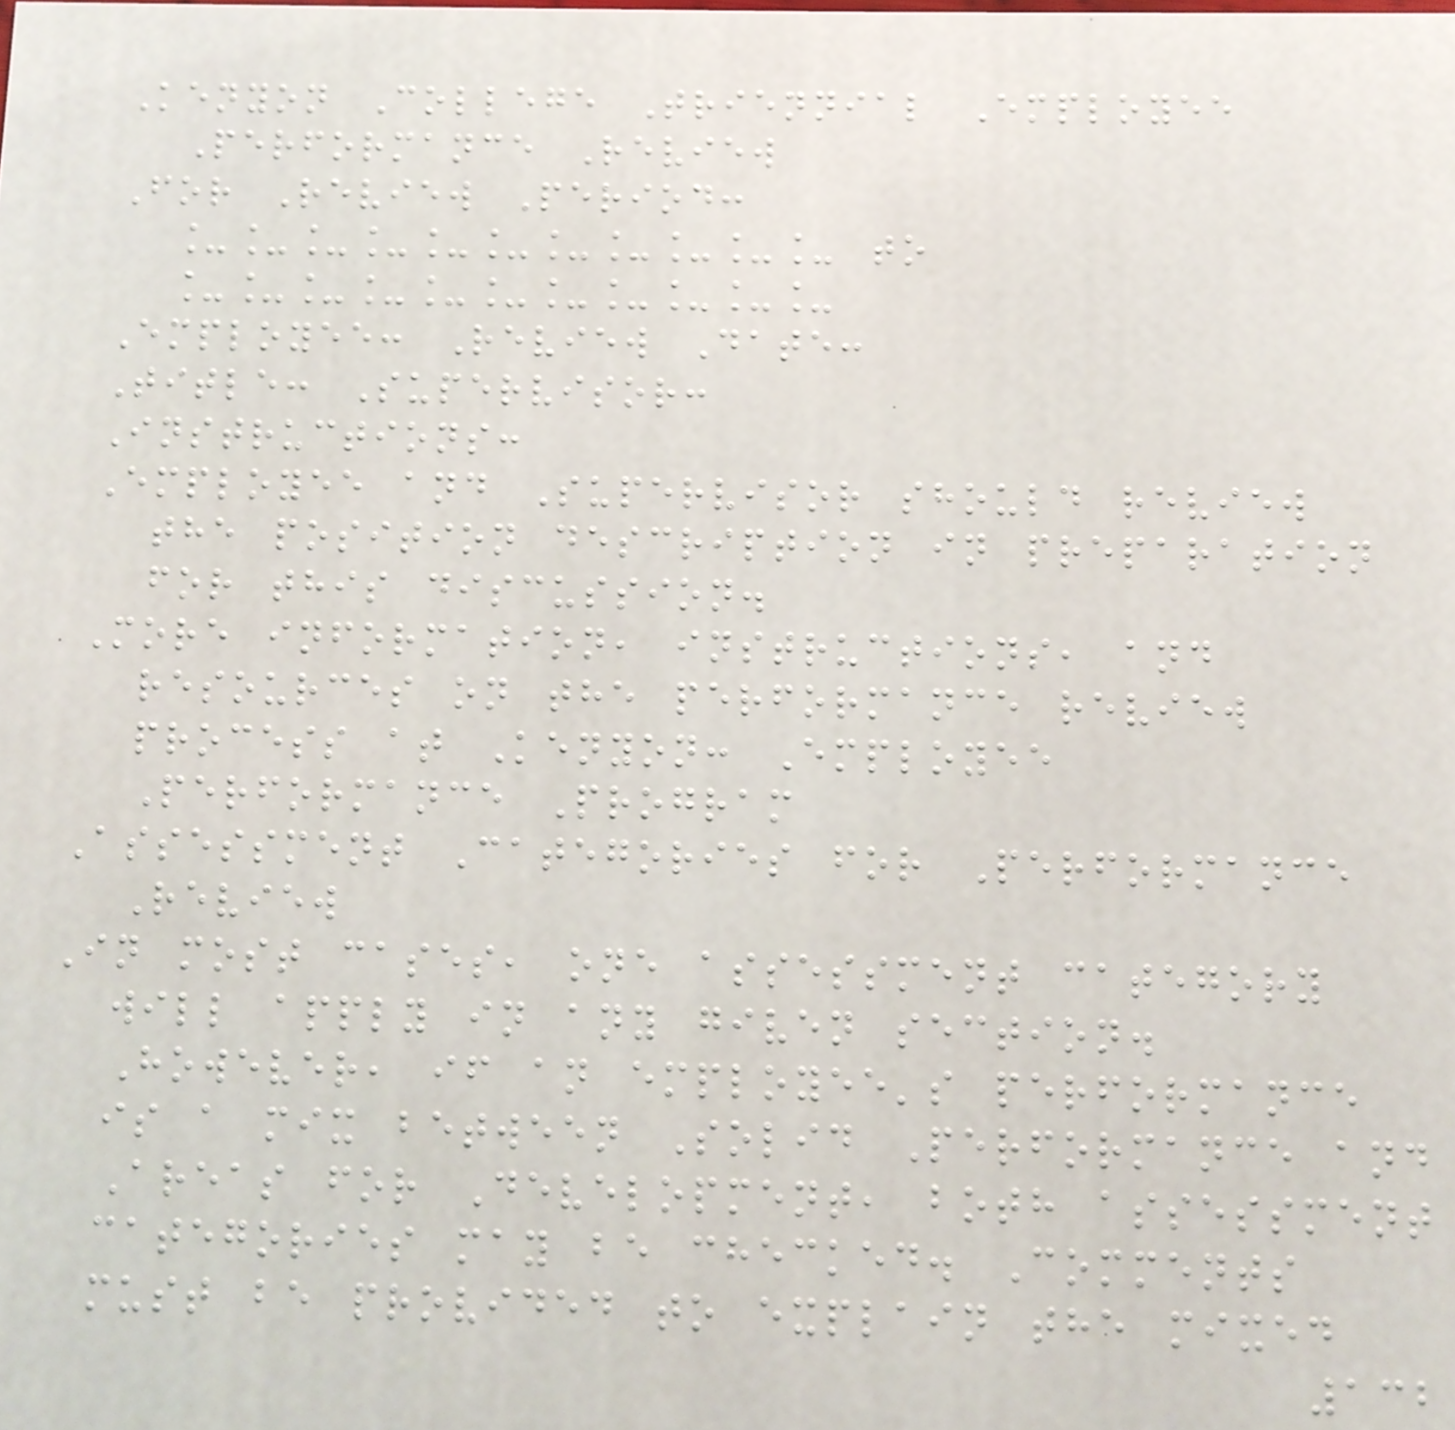Kenyon College Triennial Employee
Performance Review
For Review Period:
___________ to
___________
Employee: Review Date:
Title: Supervisor:
Instructions:
Employee and Supervisor should review
the position description in preparation
for this discussion.
More information, instructions, and
resources on the performance review
process at Kenyon: Employee
Performance Program
Assessment Categories for Performance
Review
In most cases, one assessment category
will apply in any given section.
However, if an employee's performance
is a mix between Solid Performance and
Areas for Development, both assessment
categories may be checked. Comments
must be provided to explain the mixed
132
